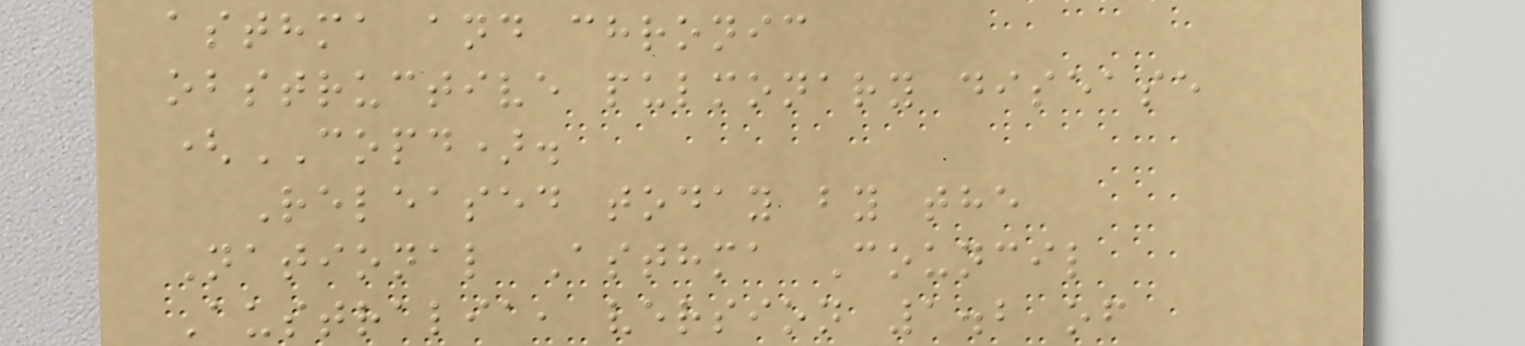asthma and chronic
obstructive pulmonary disease
(COPD).
Released today by the
National Asthma Council
Australia, version 1.2 of
